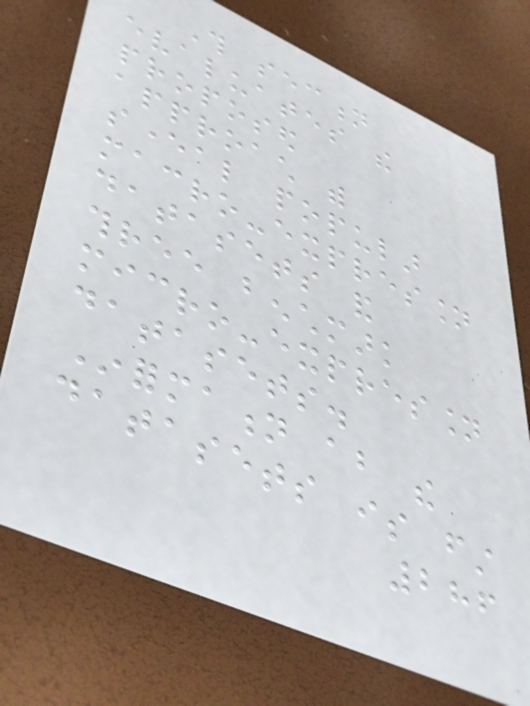This section
evaluates the
proposed
approach with
several popular
macro-expression
datasets and
three benchmark
micro-expression
datasets.
Information about the
datasets is first
286
